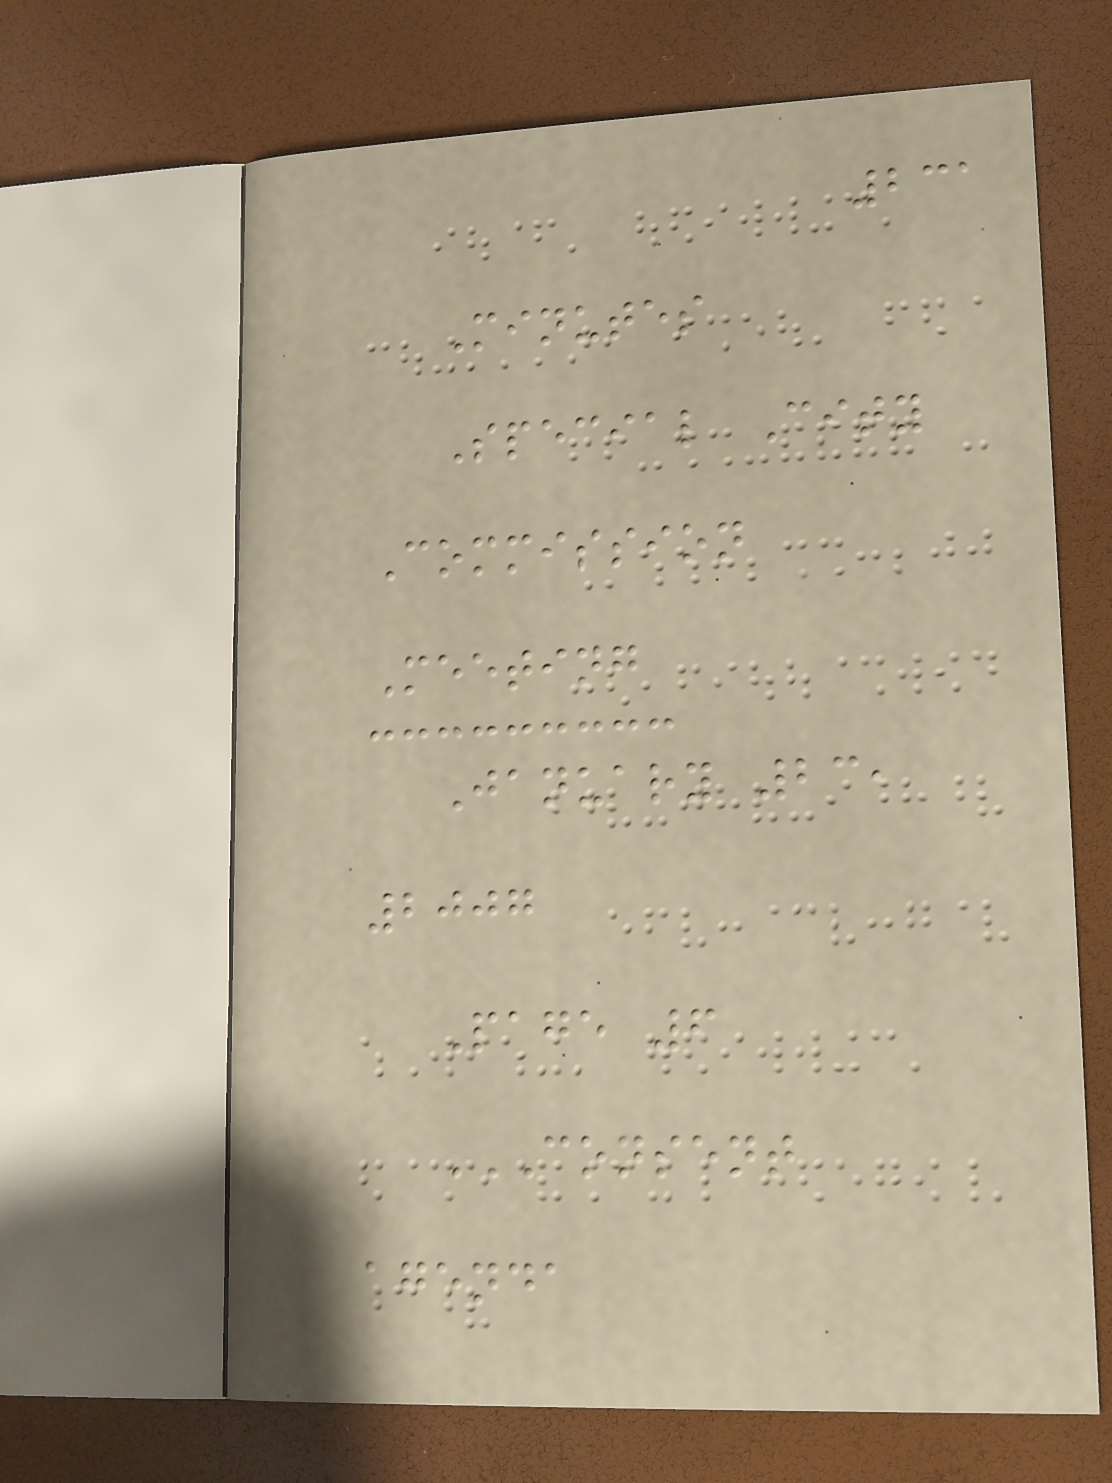231
Minutes
Special City
Commission
Meeting
January 23,
2007
Page 6
CONSENT
AGENDA
